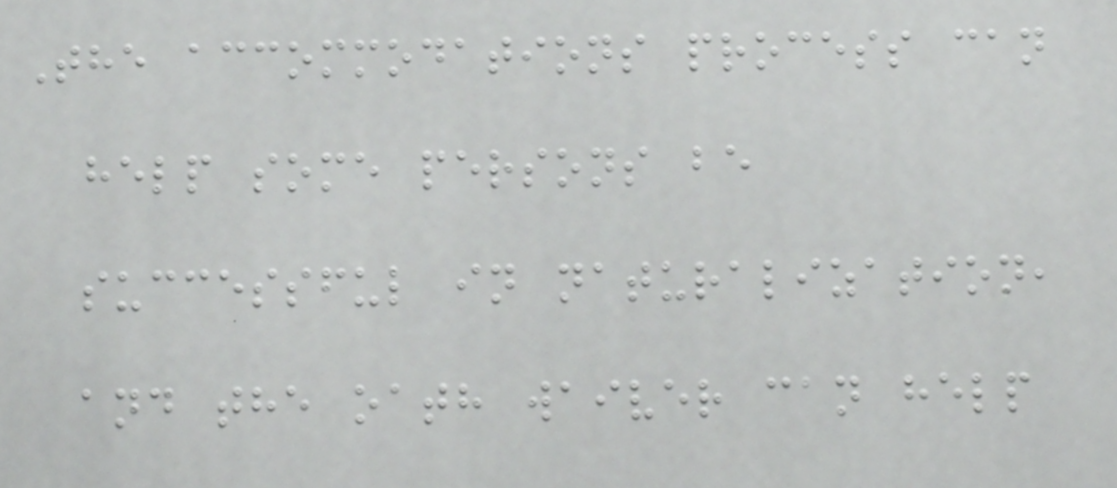The accommodations process can
help some persons be
successful in naturalization,
and the oath waiver can help
